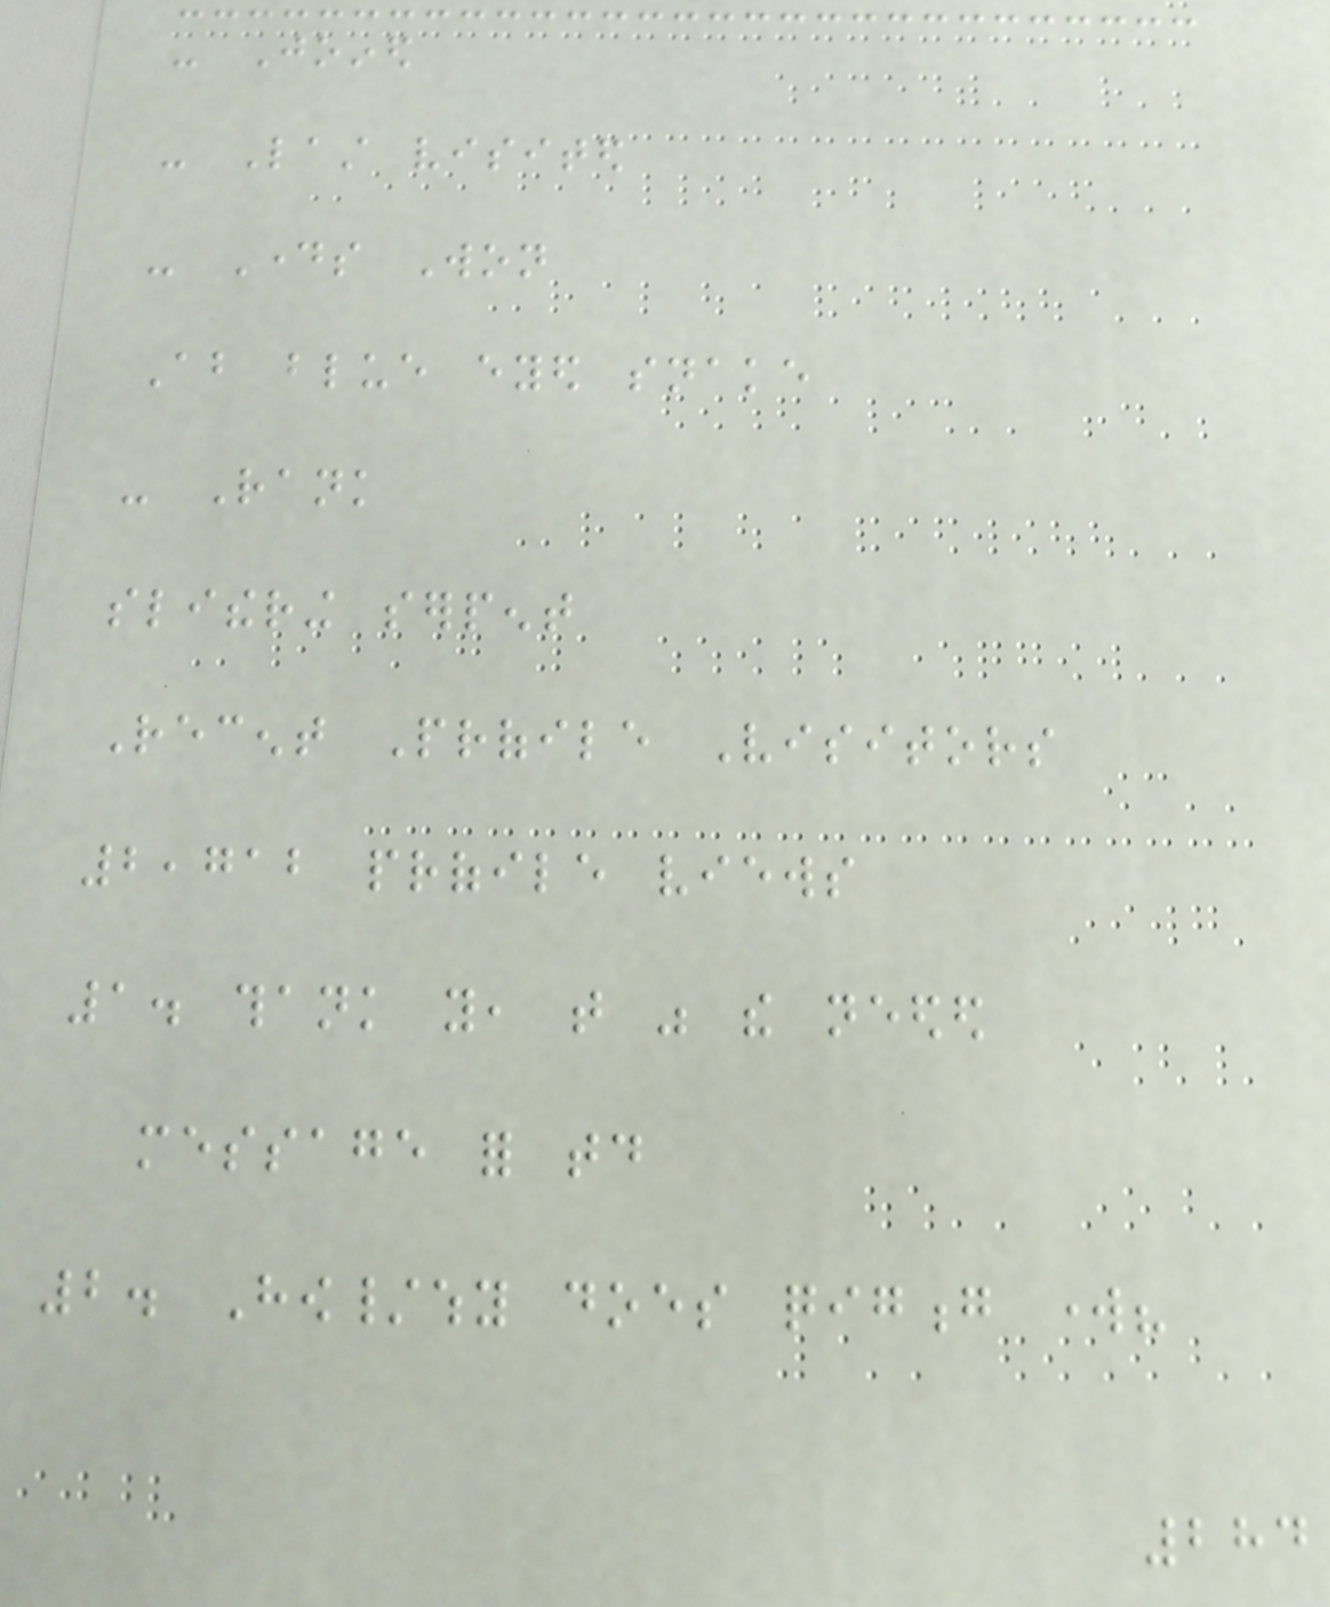- Joined
- Last visited
- Days Won
About blue eyed snake
- Rank
slithering serpent
Recent Profile Visitors
2,712 profile views
1. thank you, that was the needed
message for today
2. How/why does qigong work?
284
